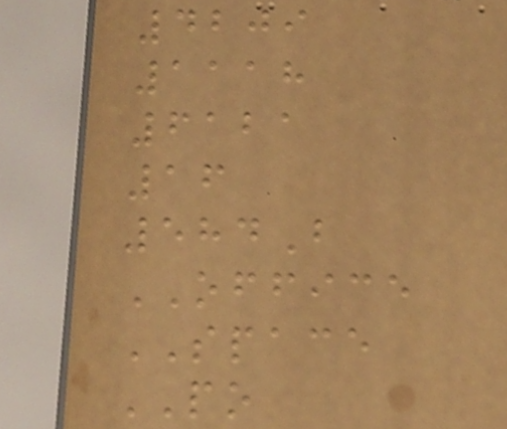4209
1118
6121
16
584B
OFFICE
SPACE
PO
